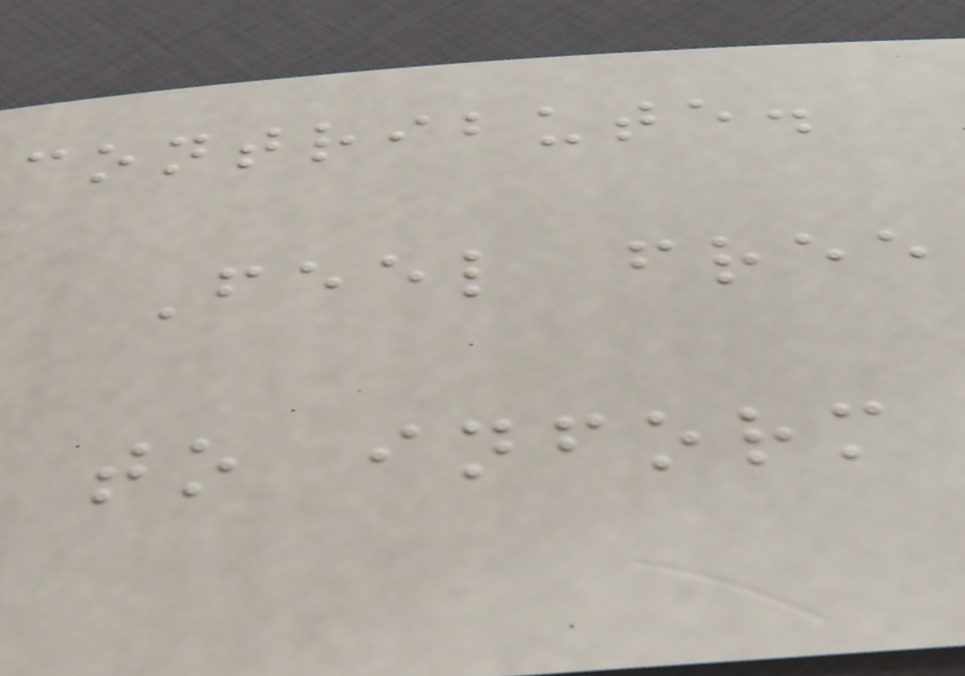contribute.
Feel free
to inform
